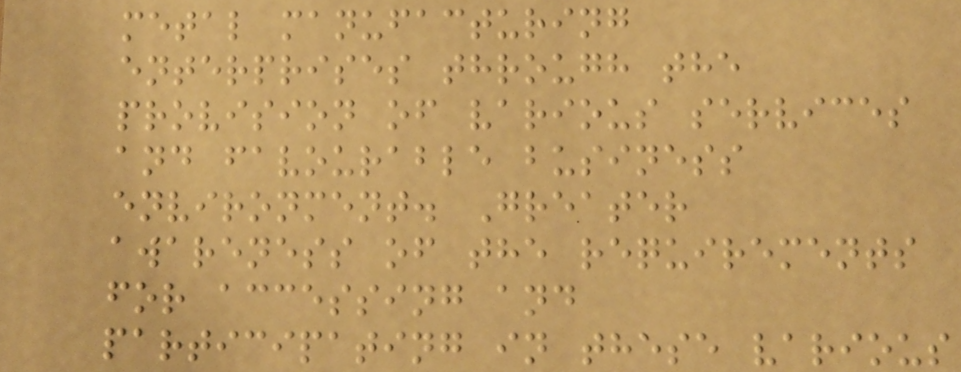metal manufacturing
enterprises through the
provision of various services
and favourable business
environment. Greater
awareness of the requirements
for accessing and
participating in these various
